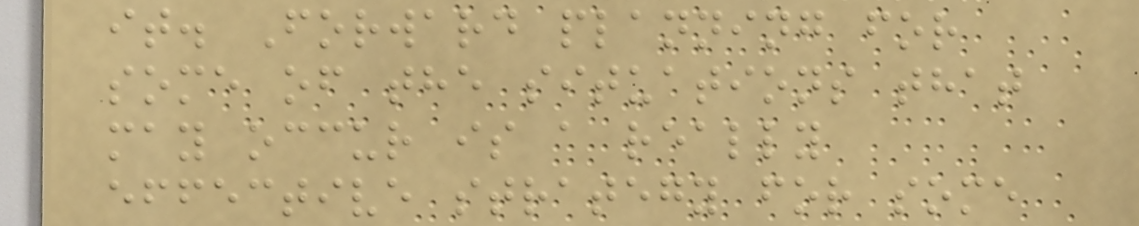it. Forward planning for
some of the situations that
may occur is a really
effective strategy for some
